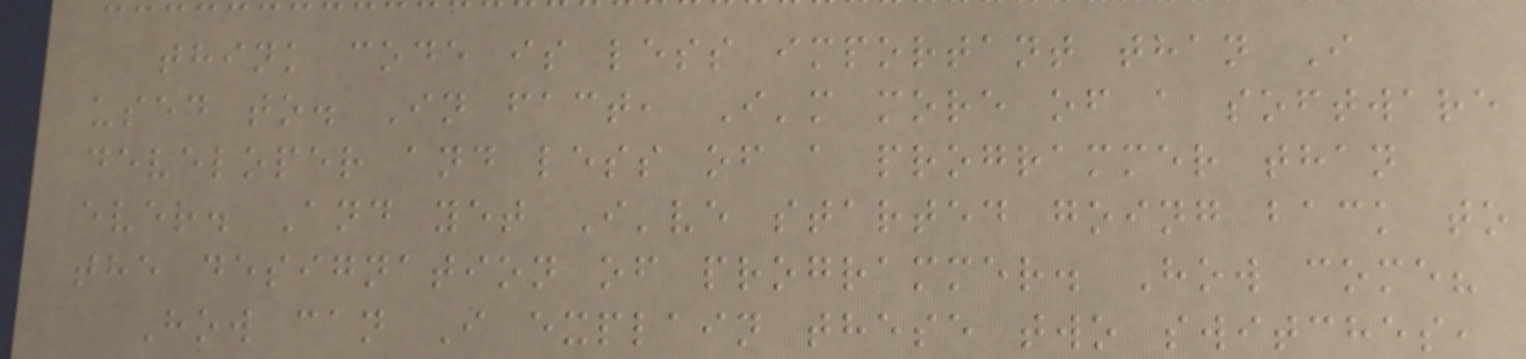think code is less important than I
used to. In fact, I'm more of a software
developer and less of a programmer than
ever. And yet I've started going back to
the designation of programmer. How come?
How can I explain these two switches,
